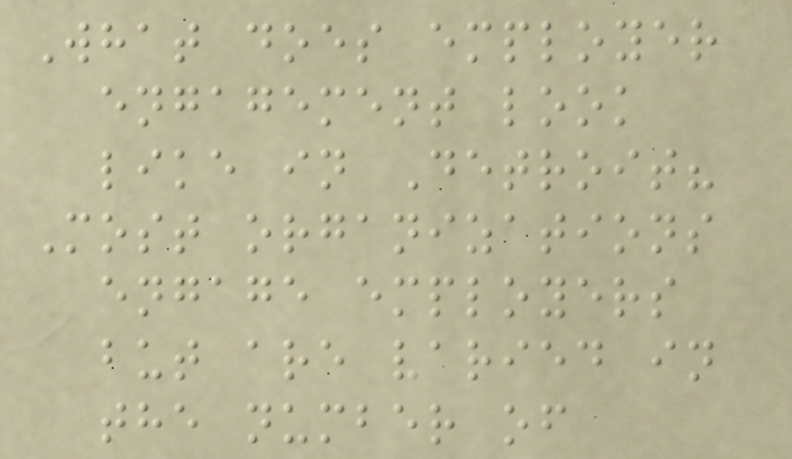What does employer
engagement look
like in Detroit?
Most organizations
engage employers
but are varied in
the number of
